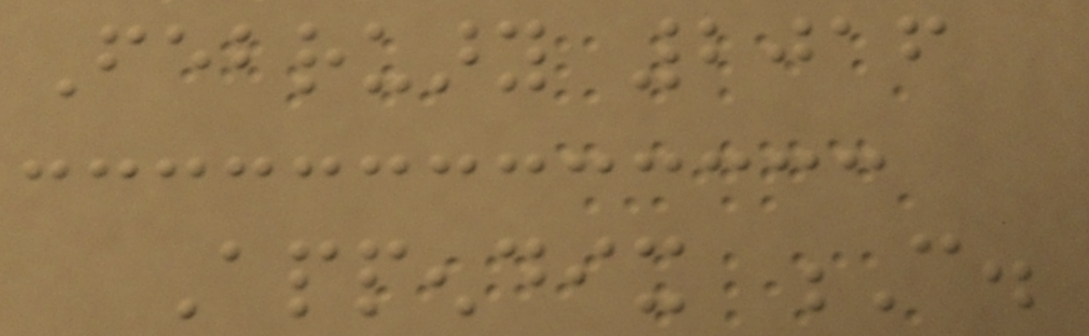February 2016
Appendix C.
